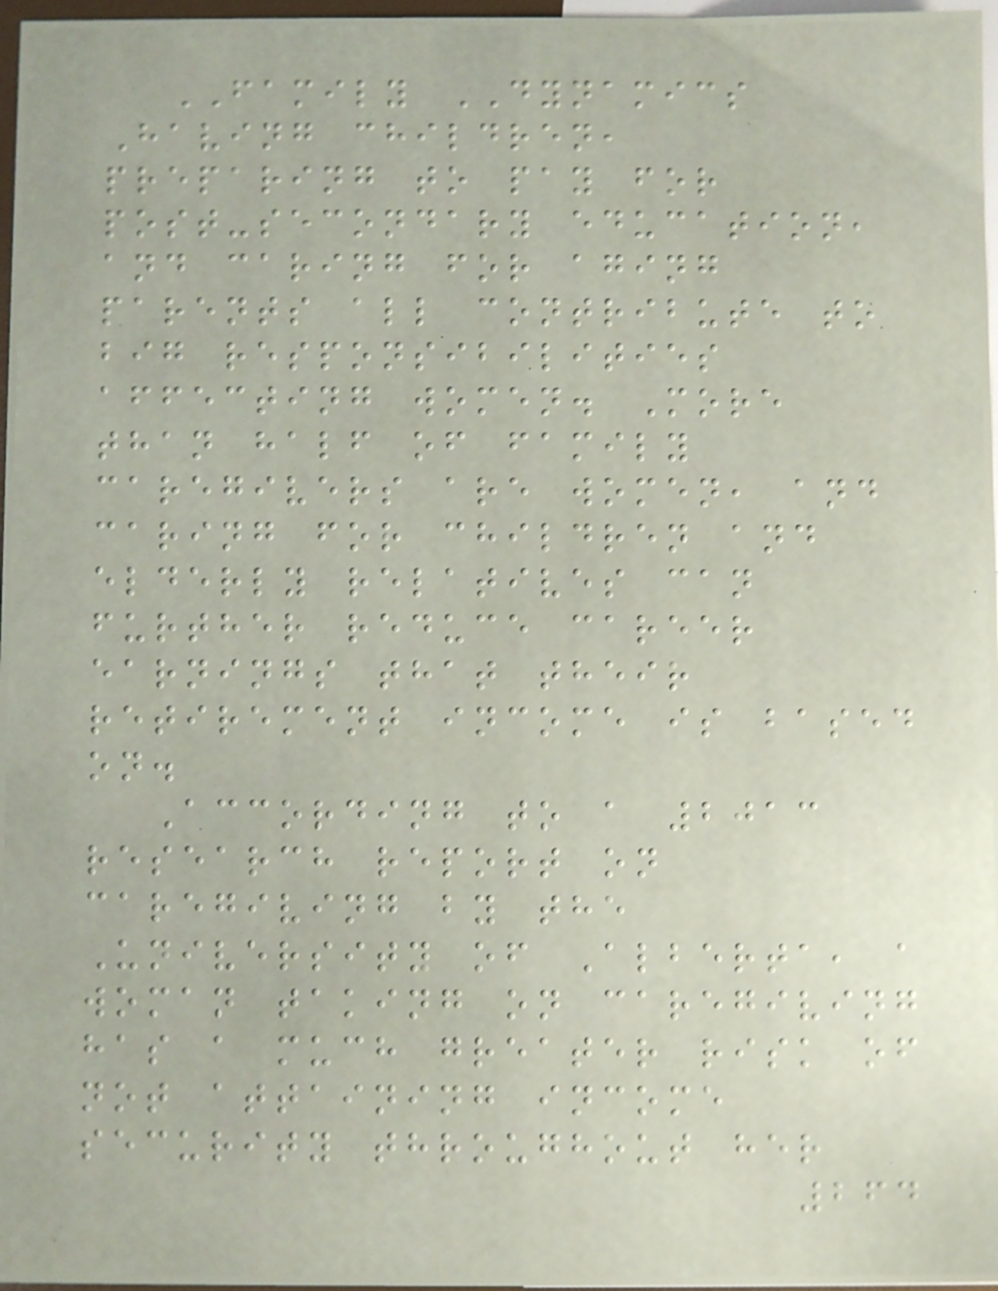FAMILY DYNAMICS
Having children,
preparing to pay for
post-secondary education,
and caring for aging
parents all contribute to
big responsibilities
affecting women. More
than half of family
caregivers are women, and
caring for children and
elderly relatives can
further reduce career
earnings that their
retirement income is based
on.
According to a 2013
research report on
caregiving by the
University of Alberta, a
woman taking on caregiving
has a much greater risk of
not attaining income
security throughout her
264
